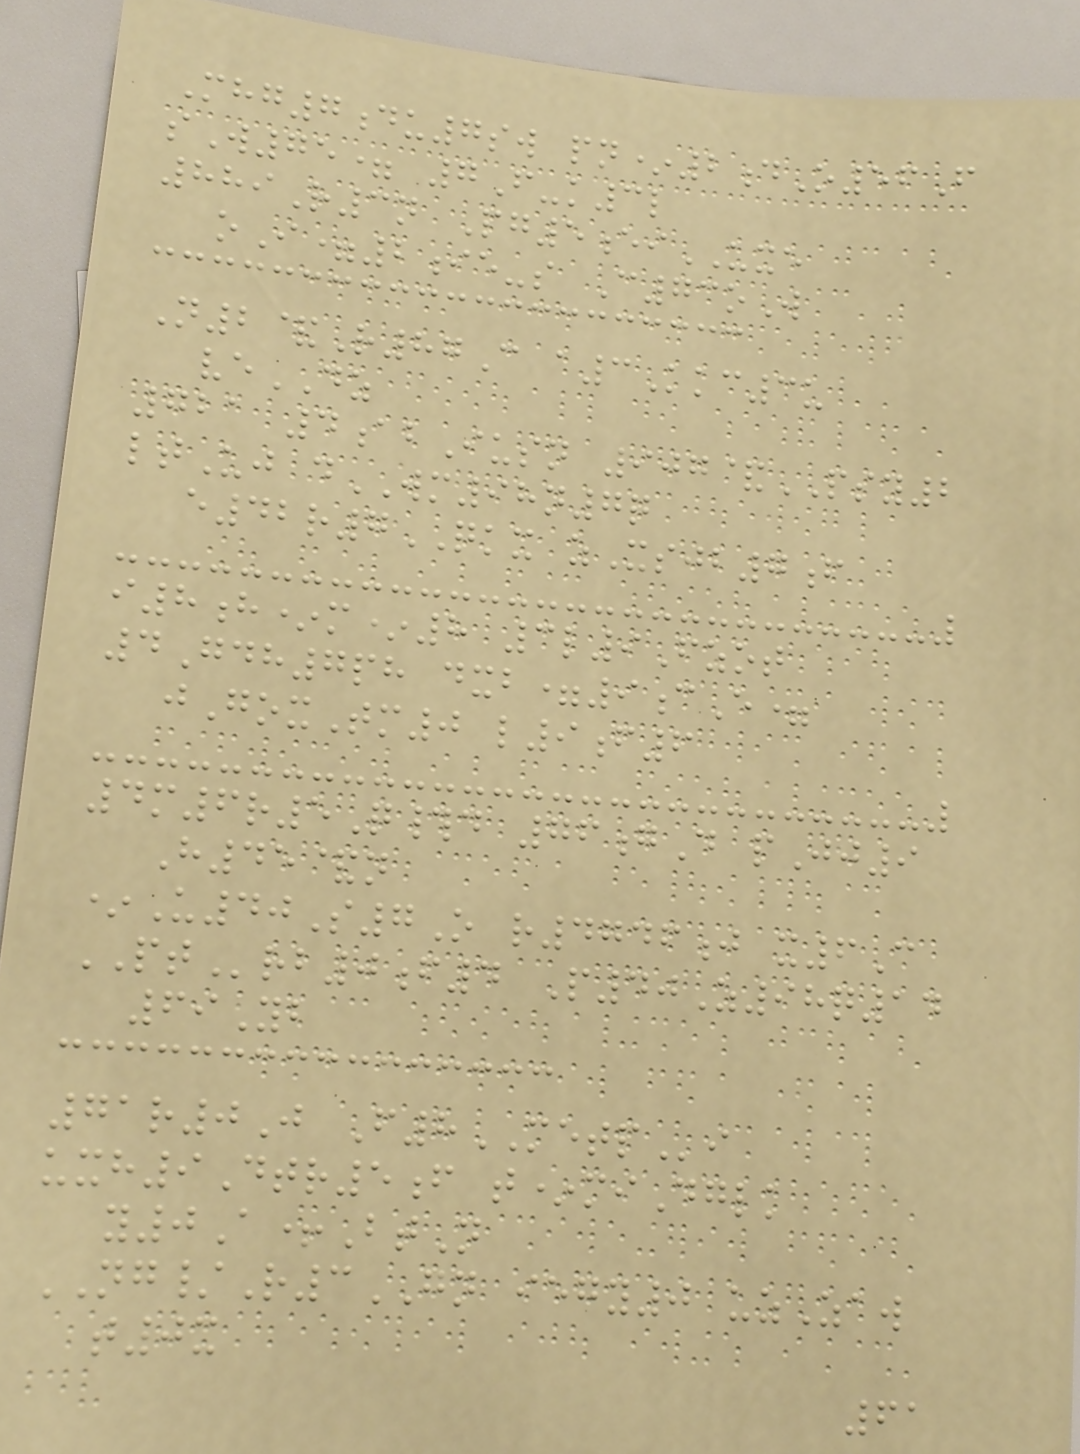Mhg7du7sw pn*2dO56F
sW75= 7F-k3l
889R3n Pg5eiUXE
oI=2ie-s C73oW
N2&R87C a3Kkc3u
veDZ
721 4abIusn 907&PSY2
ltUj dWM98n7q
e42r7QKX zXsjb7f
i8h*m*8 3l9Fzot
4Gdh7ph dxb=9cE=
jGoxTm0 l9f6
4m6r5Q#d 76gD pJj9
H45&n
*U40S7O r4746j x6C
PTrb0f4 P40Z98q14
69Yb
71r0J F8METPi
uxh9Dtr5f t*miDglk
y0A+BtN
NG/R3GN iegy0 uzZaw
t0x
61
